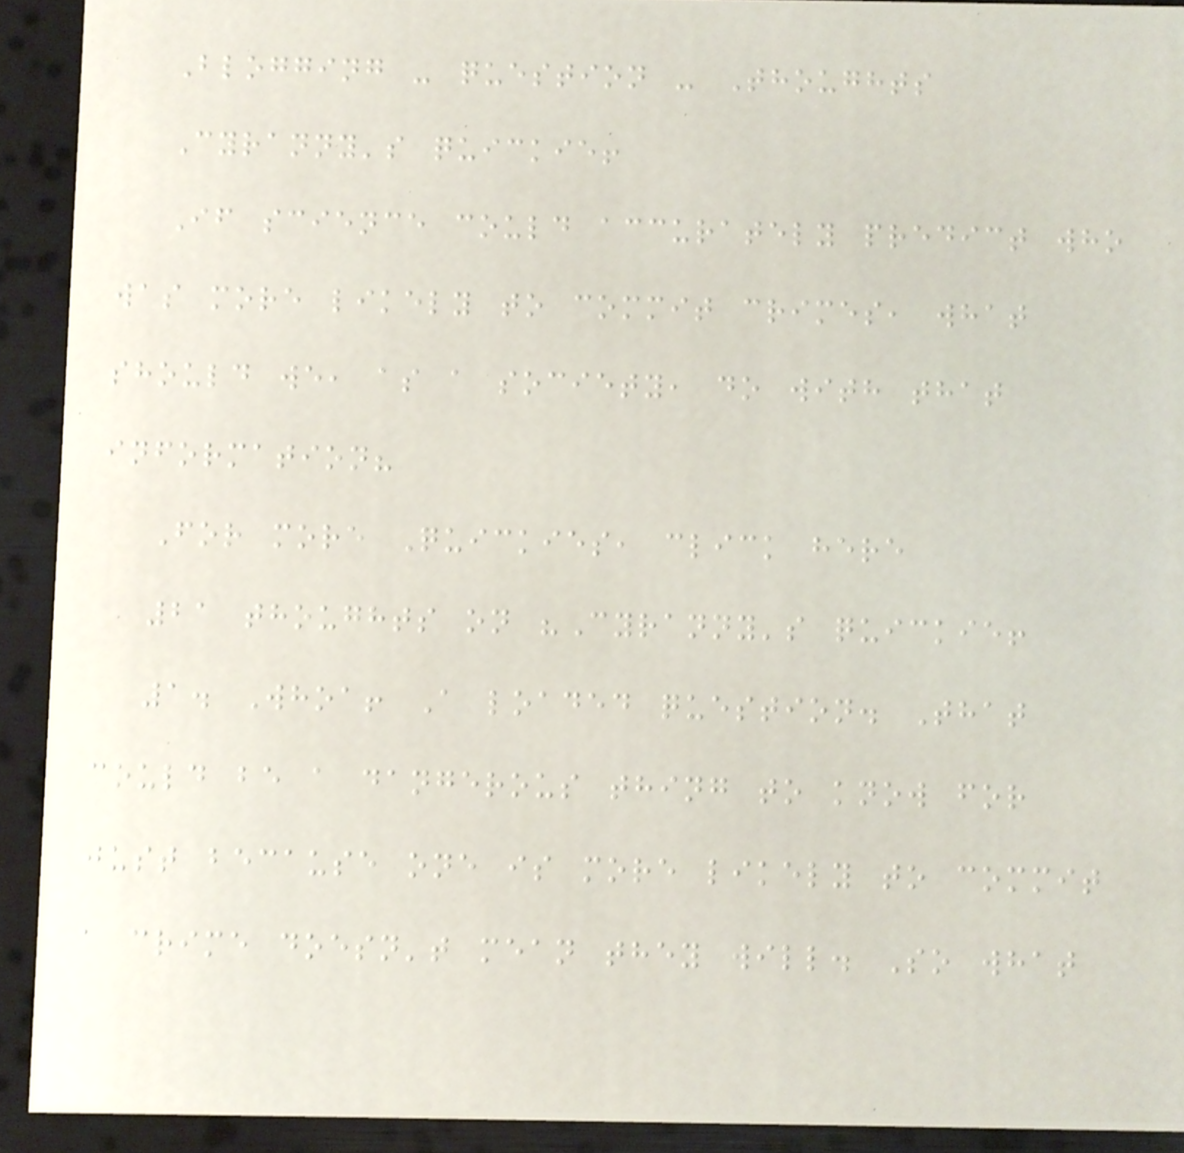Blogging - question - Thoughts
Cyranny's quickie!
If science could accurately predict who
was more likely to commit crimes, what
should we, as a society, do with that
information?
For more Quickies, click here
21 thoughts on "Cyranny's quickie!
1. Whoa! A loaded question. That
could be a dangerous thing to know for
just because one is more likely to commit
a crime doesn't mean they will. So what
